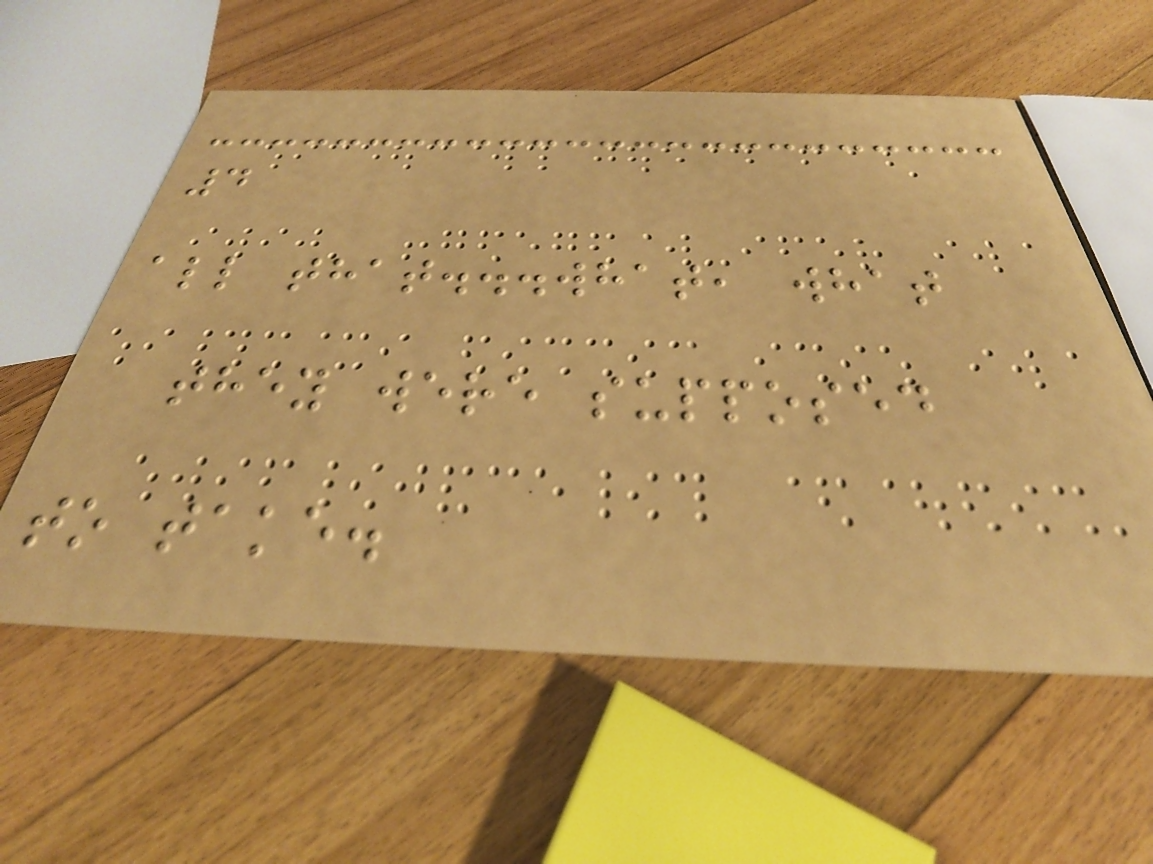4
all that...what, what
they were supposed
to take.
